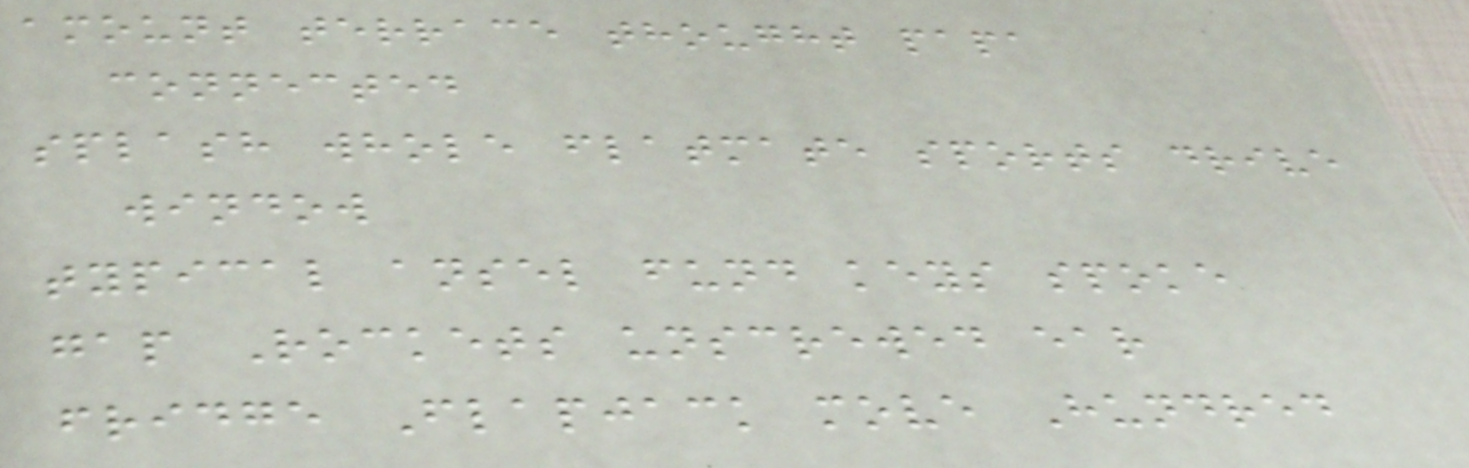amount terrace thought papa
connected
splash whole flatmate sports drive
window
typical ansel fund keys spoke
gap Rockets unscrewed ear
fridge Flapjack move Hundred
